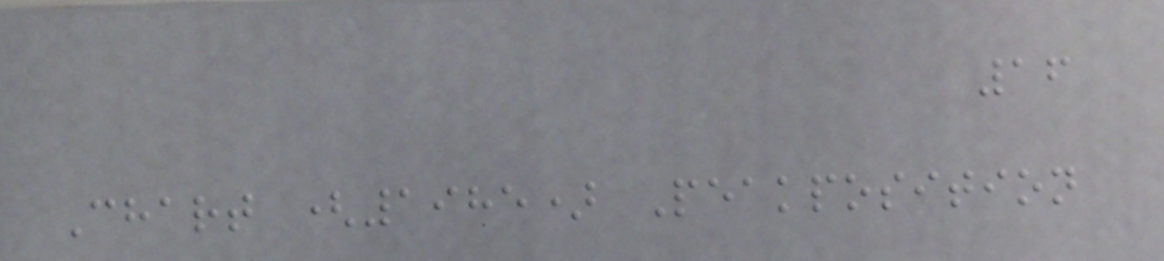16
Chart (1985) Peakposition
